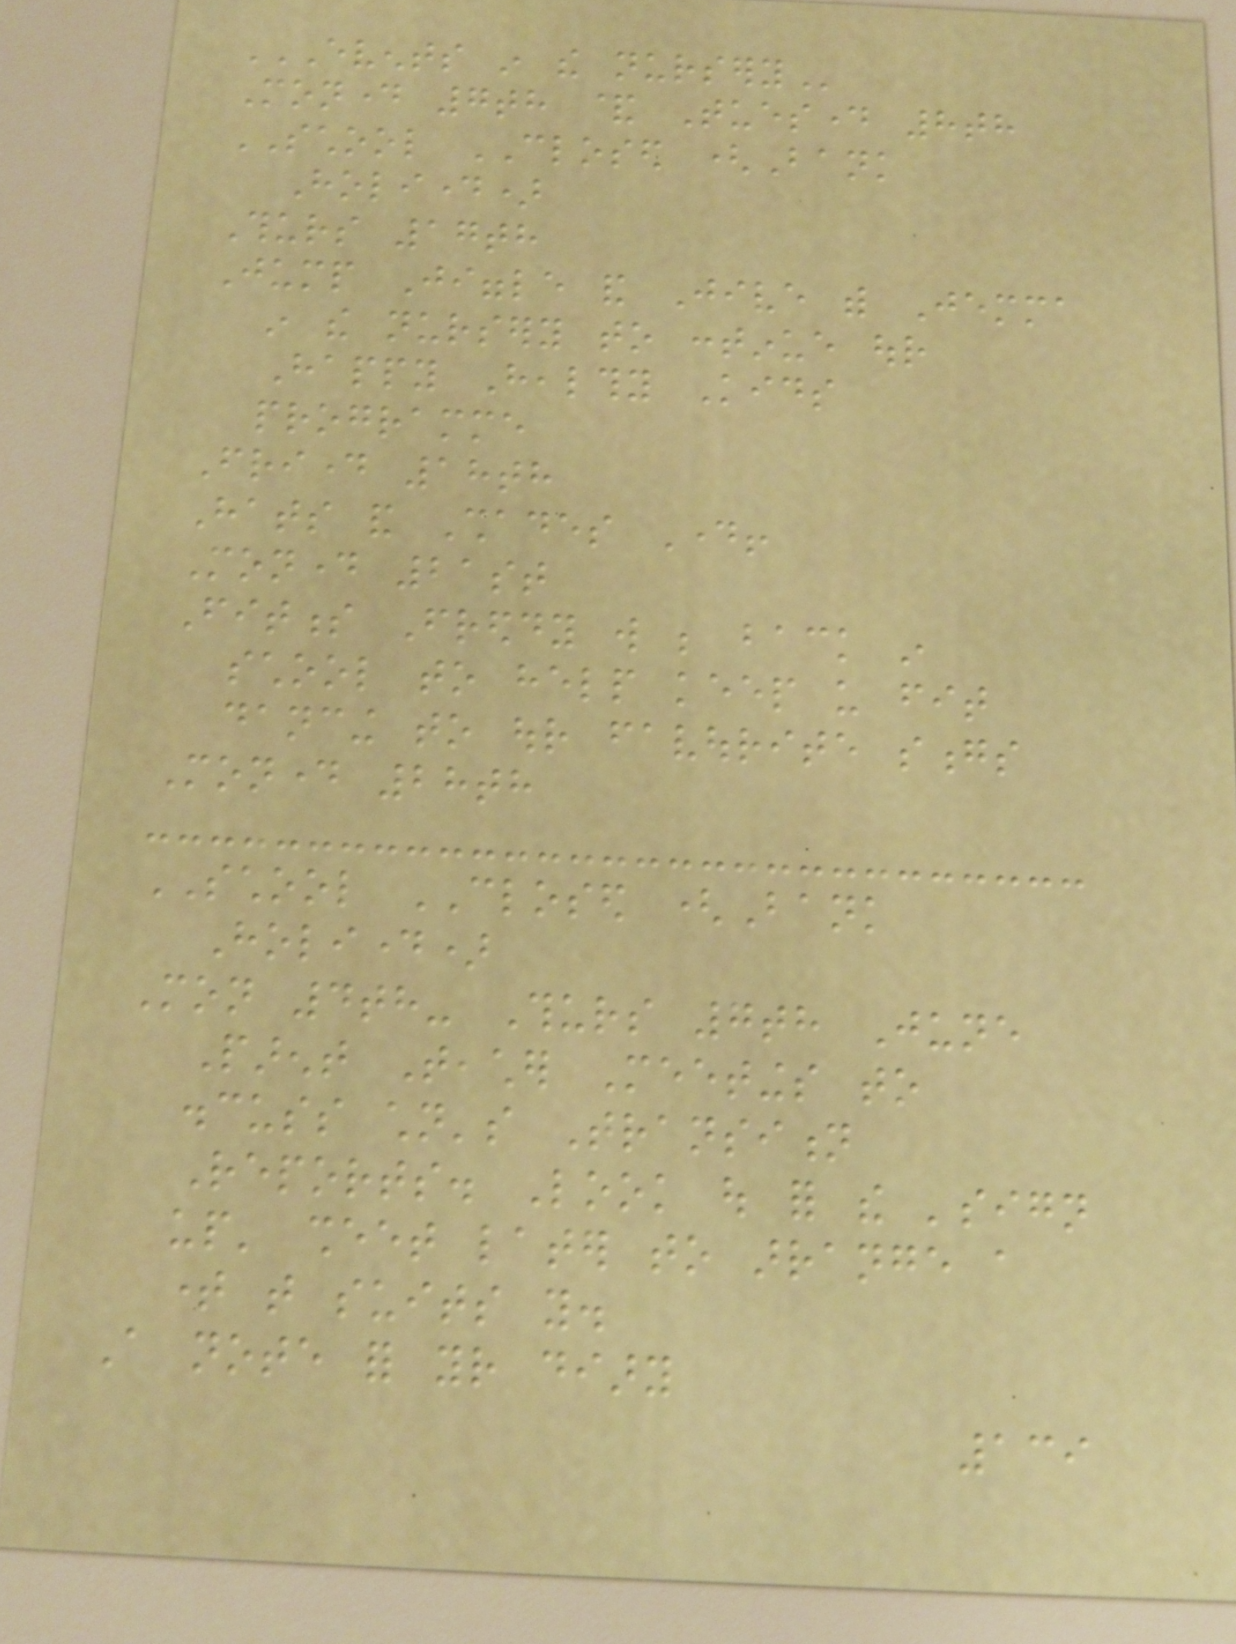EVENTS IN THE NURSERY
Monday 7th & Tuesday 8th
SCHOOL CLOSED (Bank
Holiday)
Thurs 17th
Jump Jiggle and Jive with Jemma
in the nursery to continue our
Happy Healthy Kids
programme
Friday 18th
Hats and Shades Day!
Monday 21st
Fitness Freddy will be back in
school to help keep us fit
dancing to our favourite songs
Monday 28th
SCHOOL CLOSED (Bank
Holiday)
Mon 4th- Thurs 7th June
Parent Teacher Meetings to
discuss children's Transition
Reports. Look out for the 'sign
up' sheet later to arrange a
time that suits you.
A note for your diary
139
